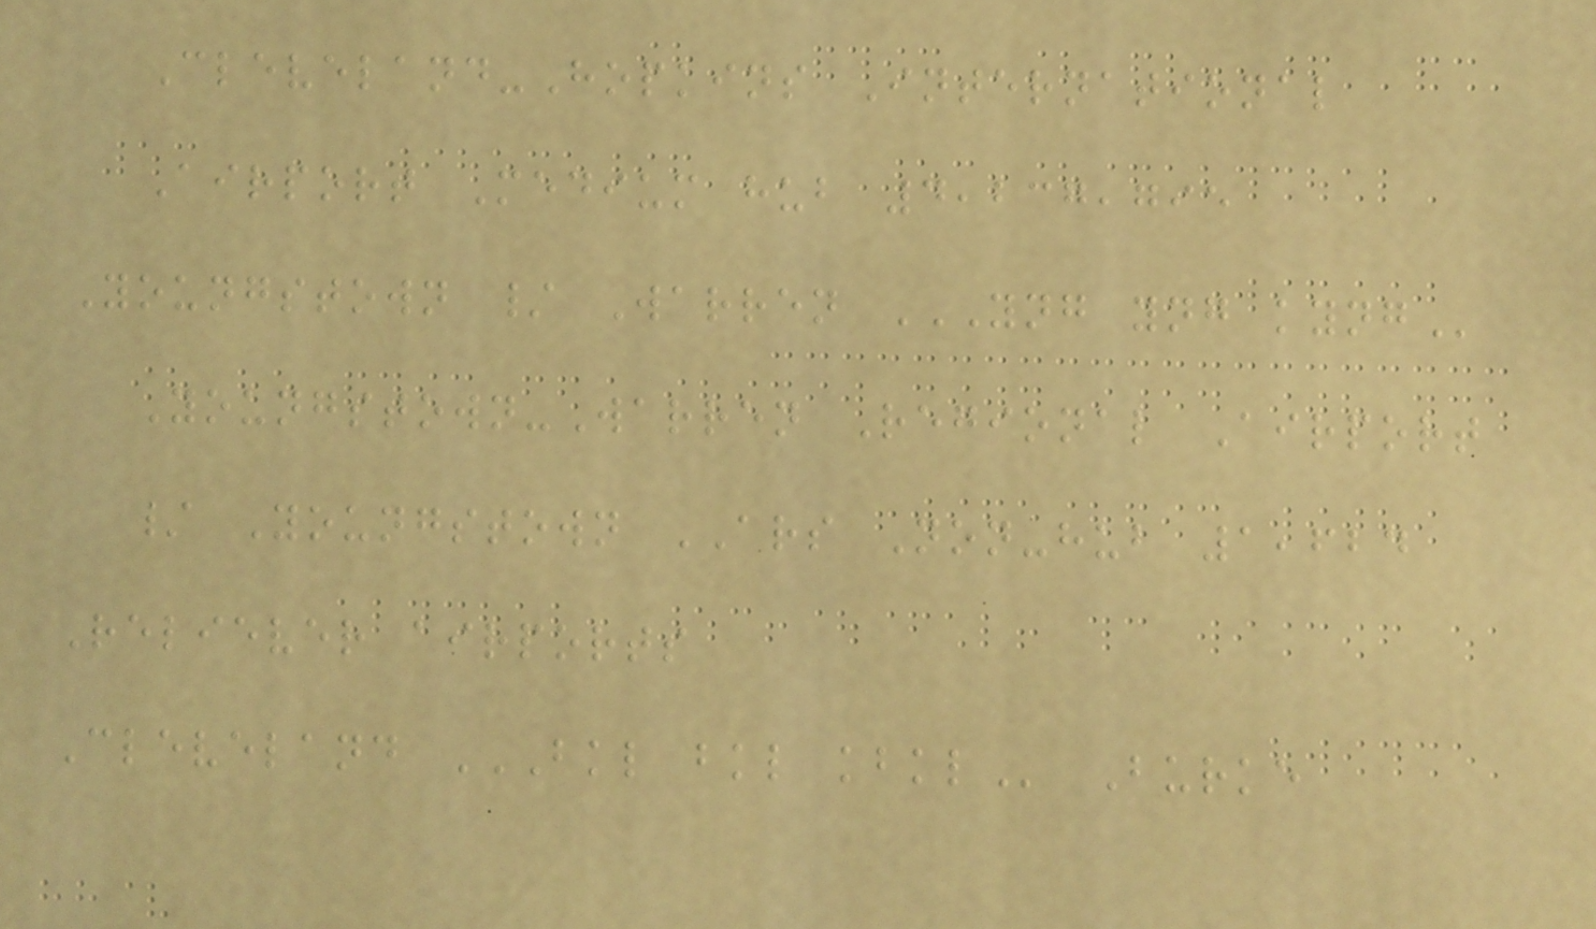Cleveland-Hopkins International
Airport Medium hub 4,237,795
Youngstown / Warren YNG YNG KYNG
Youngstown-Warren Regional Airport
/ Youngstown ARS Non-hub 1,624
Reliever airports
Cleveland BKL BKL KBKL Burke
